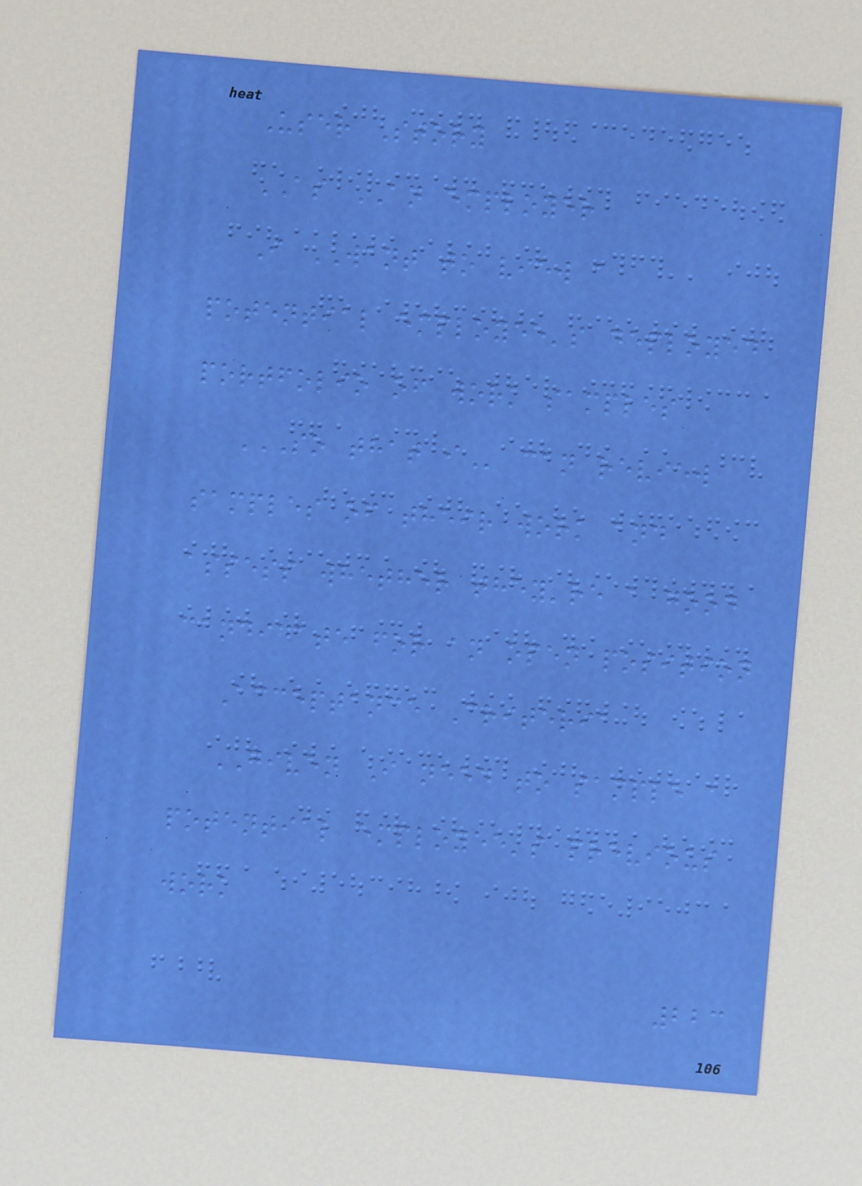User Story
AS AN employer
I WANT to view a
potential employee's deployed
portfolio of work samples
SO THAT I can review
samples of their work and
assess whether they're a good
candidate for an open position
Acceptance Criteria
GIVEN I need to sample a
potential employee's previous
work
223
